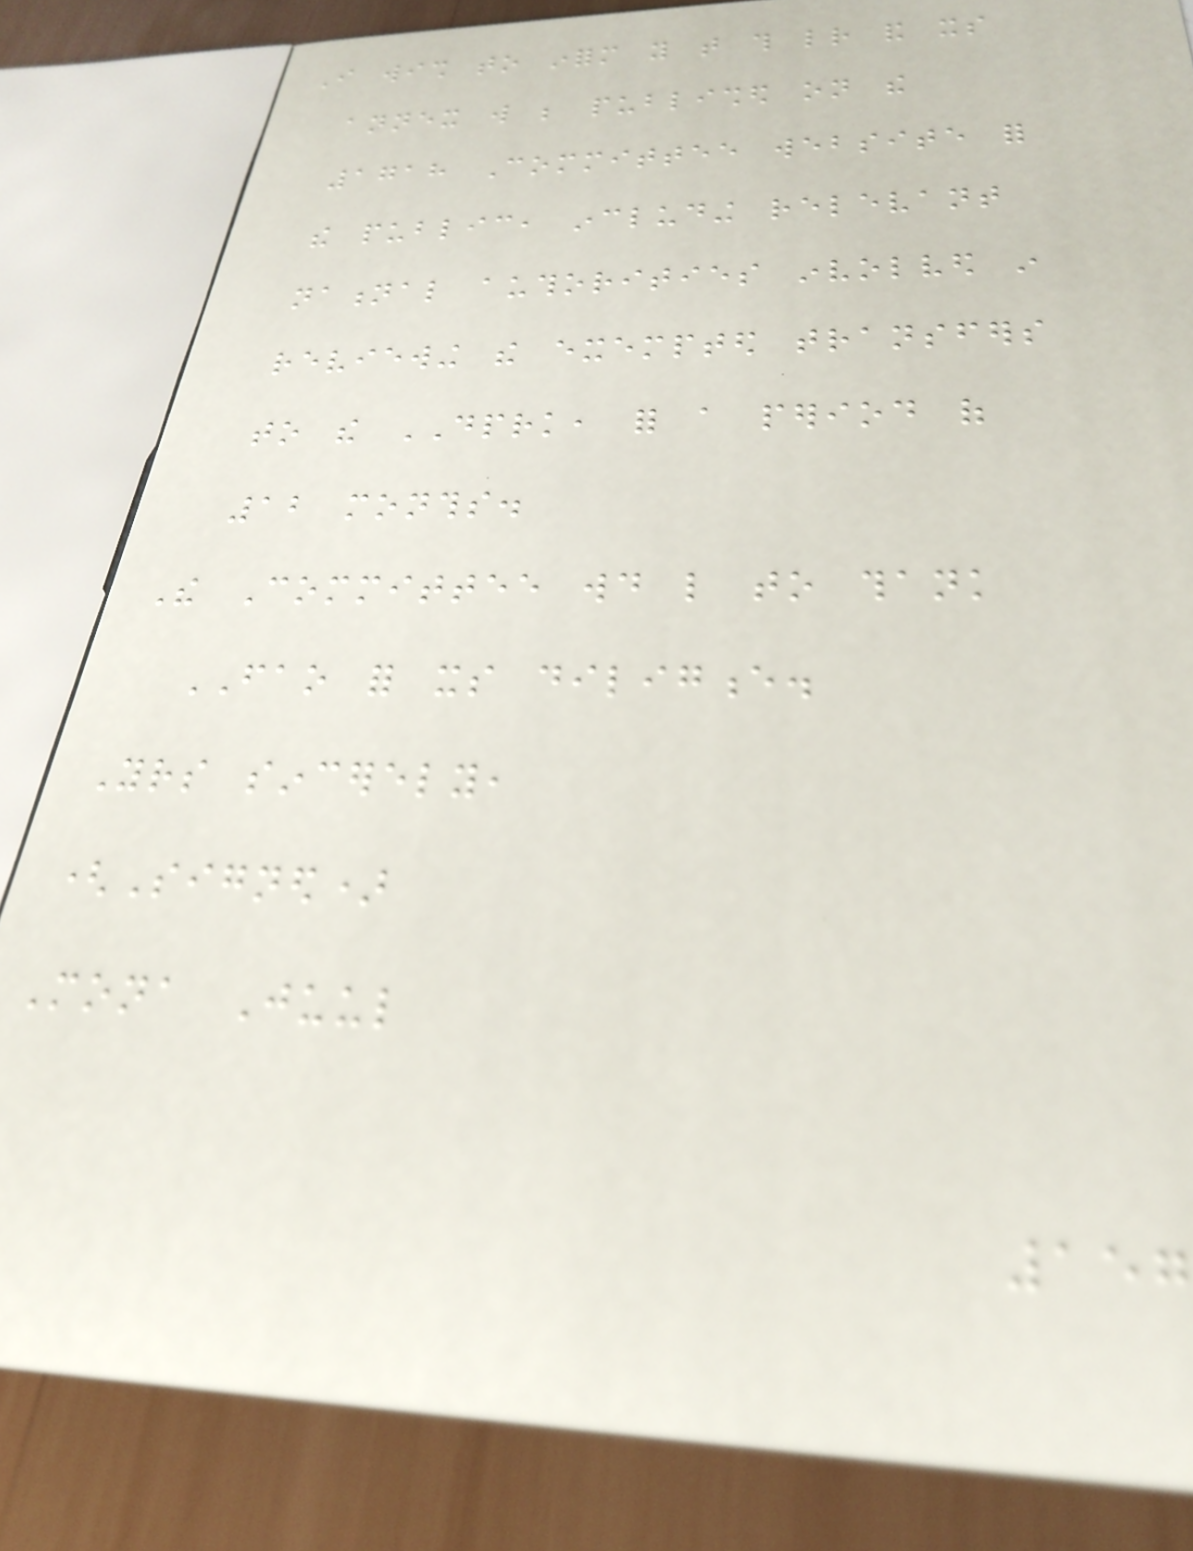I wish to inform you that this letter and its
annex will be published on the
1718 Committee website for
the public, including relevant
national authorities involved in
reviewing the exempted transfers
to the DPRK, for a period of
12 months.
The Committee would like to thank
FAO for its diligence.
Yours sincerely,
(Signed)
Mona Juul
157
